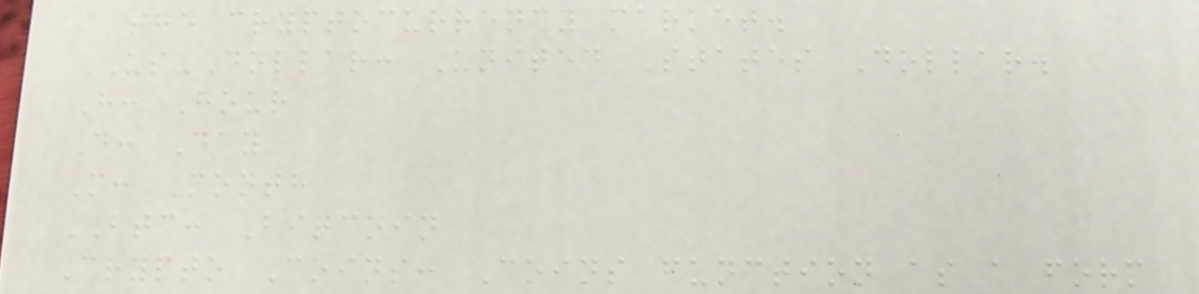the cryptocurrency market.
US-Dollar: United States Dollar.
H: Hour
D: Day
M: Month
BTC: Bitcoin
Crypto Coins: Coins function as a form
